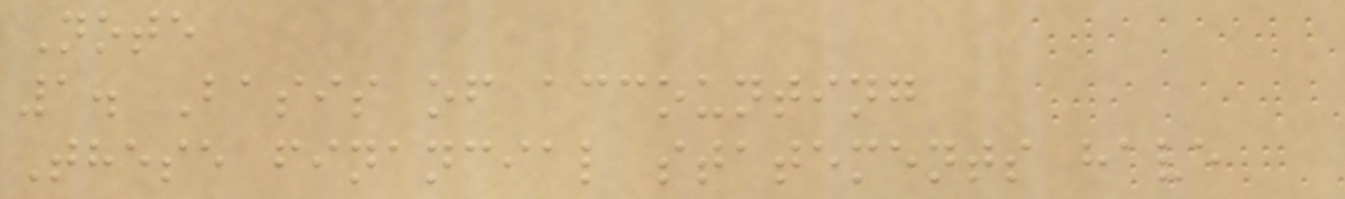Note
1. Basis of accounting
These financial statements have
